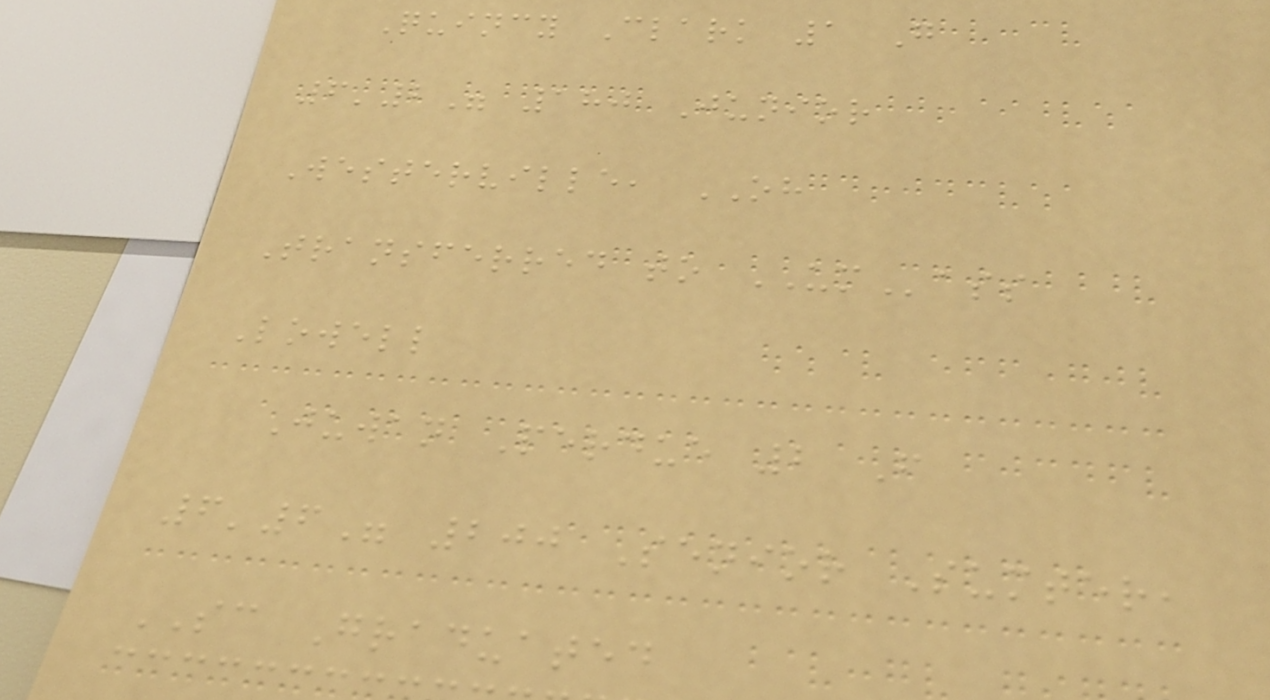Quincy Clark 1 G
6'2" 180 Junior
Westerville, OH
Transferred to UMass
Lowell
Juwan Perdue 2 F
6'6" 200 Senior Sumter,
SC Graduated
